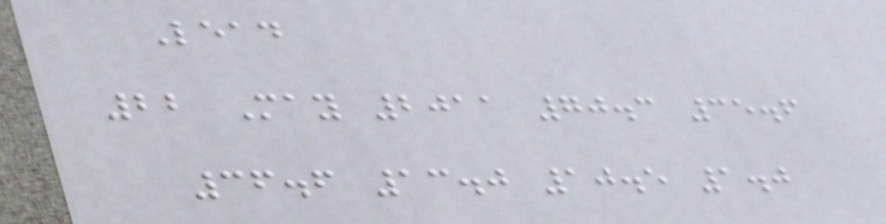Lead
22 May 2011 70.3 35.6
36.6 13.0 10.5 1.0
